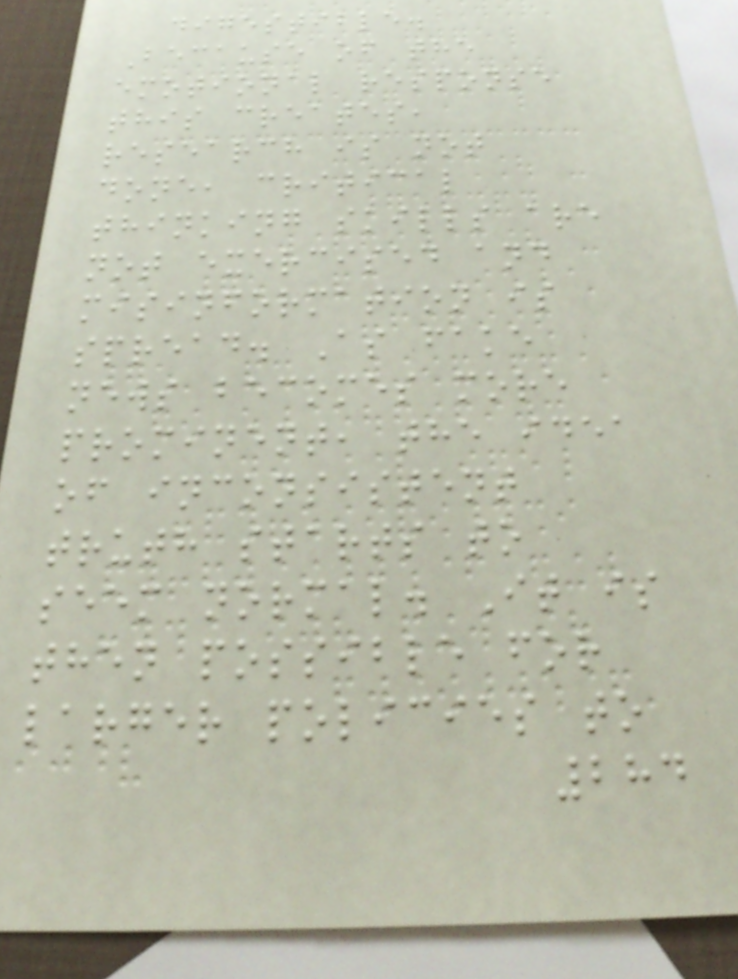digestible.
Because of the
emotional response
this creates,
research is not
done, critical
thinking skills are
not exercised and
misinformation is
spread. As fake
news becomes more
prominent, the idea
of inconsistent
truth starts to
seem normal. It is
then possible for
larger policies to
284
